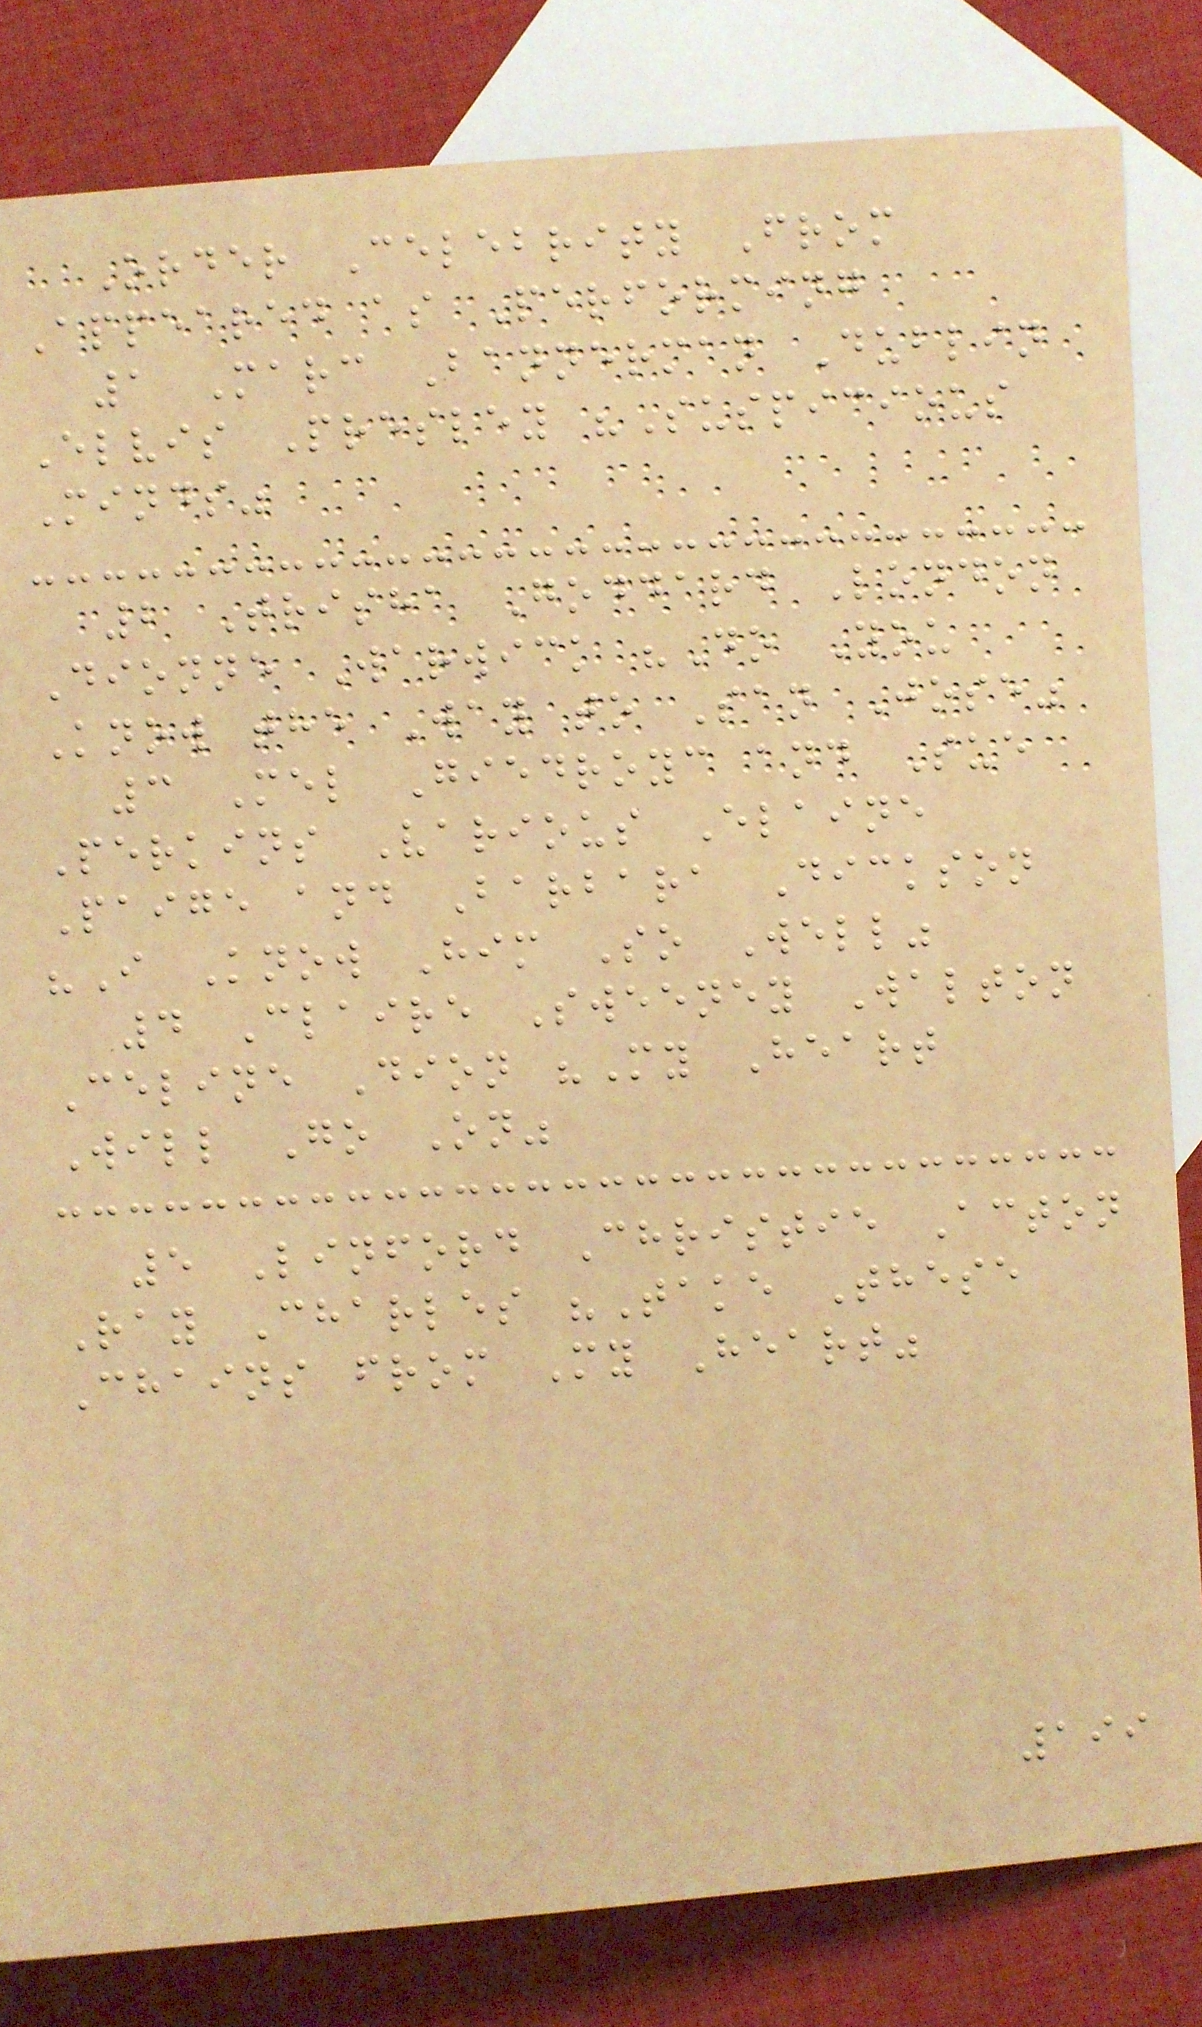Order Celebrity From
Appeared as Performing
1 Marc Bannerman Dublin
Elvis Presley "Suspicious
Minds"
2 Trisha Goddard London
Dionne Warwick "Do You
Know the Way to San Jose"
3 Mel Giedroyc and Sue
Perkins Various Elaine
Paige and Barbara Dickson
"I Know Him So Well"
4 Claire Sweeney Walton
Celine Dion "My Heart
Will Go On"
5 Linford Christie Acton
Ray Charles "Take These
Chains from My Heart"
199
